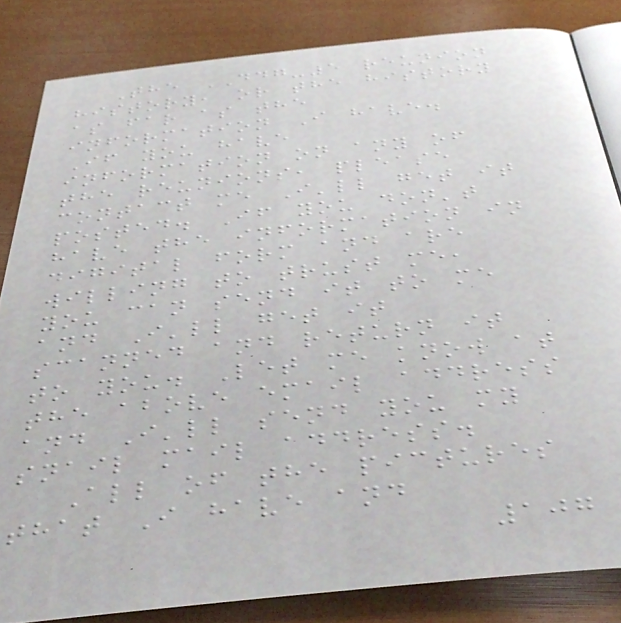The DDG-5 reunion
history, or the history
as far as the
information I have.
If you have
information on any of
the reunions, please
contact me I'll get it
posted. If you don't
have the information in
digital form and are
willing to trust me,
you can send it to me
and I'll get it
scanned and return it
to you. Let me know at
the above email address
and I'll send you my
snail mail address.
All of the pictures
that I have and
107
